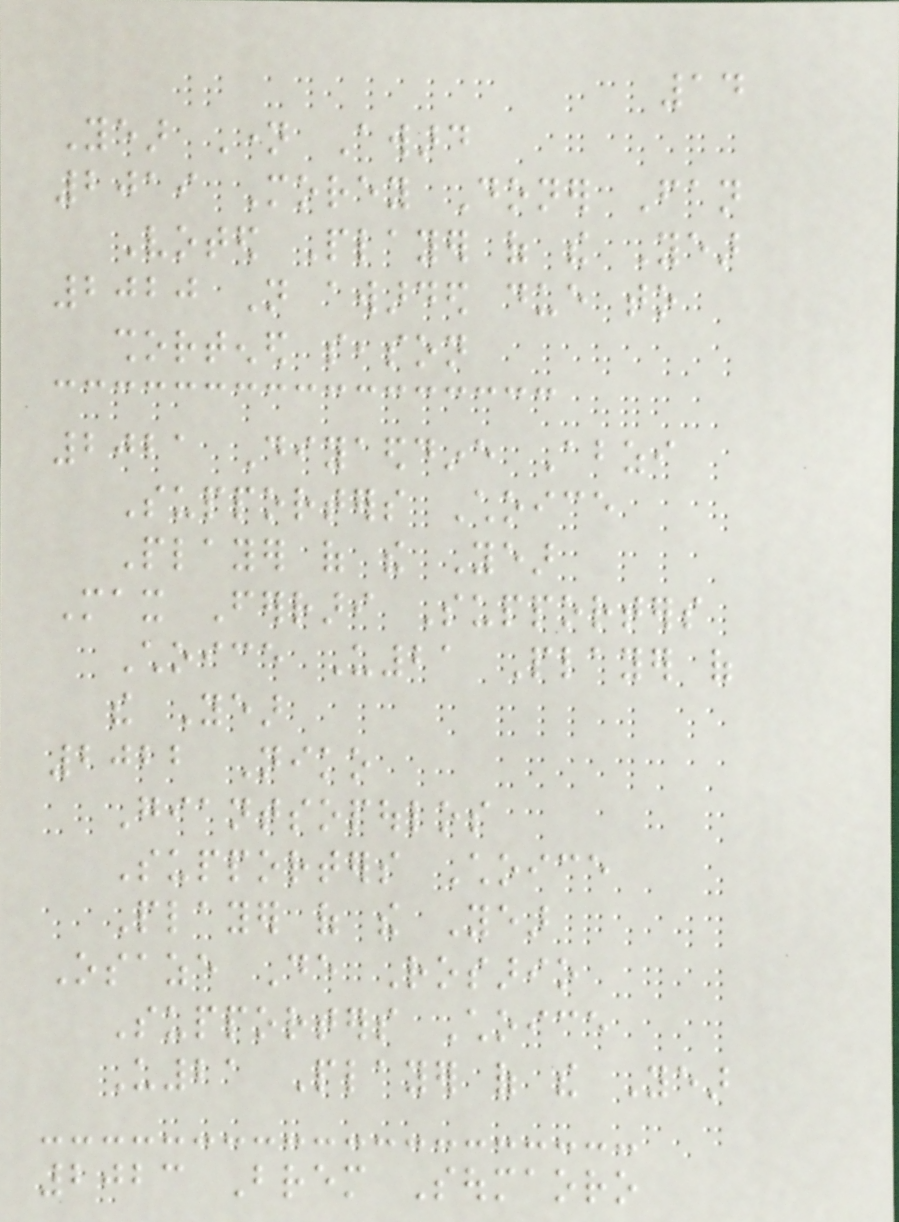14
Year Name Award
2019 Morey Doner Fan
Voted Player of the Year
2020 Not awarded due to
shortened season
2021 Diyaeddine Abzi
Supporters Choice
Player of the Year
Max Ferrari Supporters
Choice U21 Player of
the Year
2022 Niko
Giantsopoulos
Supporters Choice
Player of the Year
Osaze De Rosario
Supporters Choice
U21 Player of the Year
2023 Brem Soumaoro
